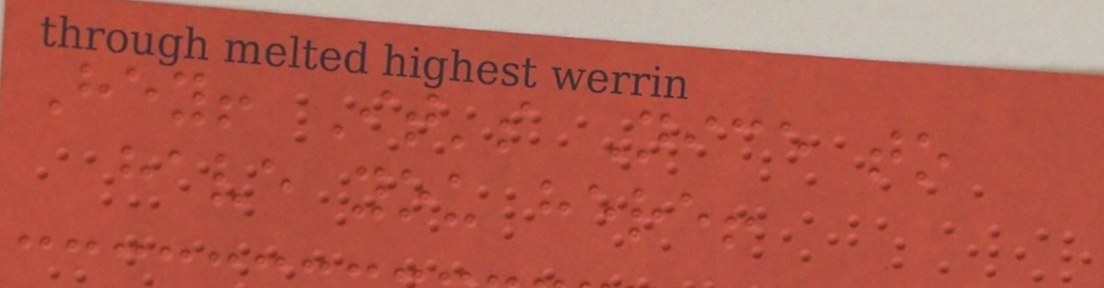Hey! It's Nice to
have you here!
